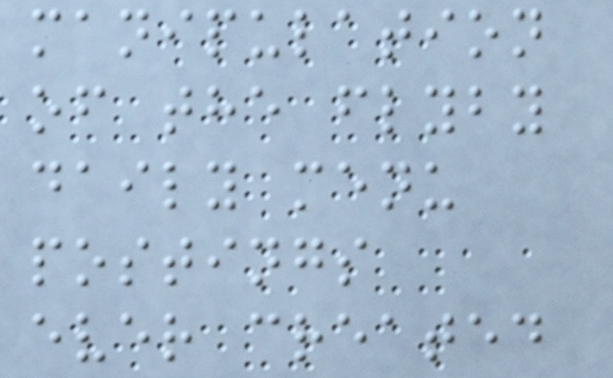manipulation
of the flyby
daily menu
postings
ever created
